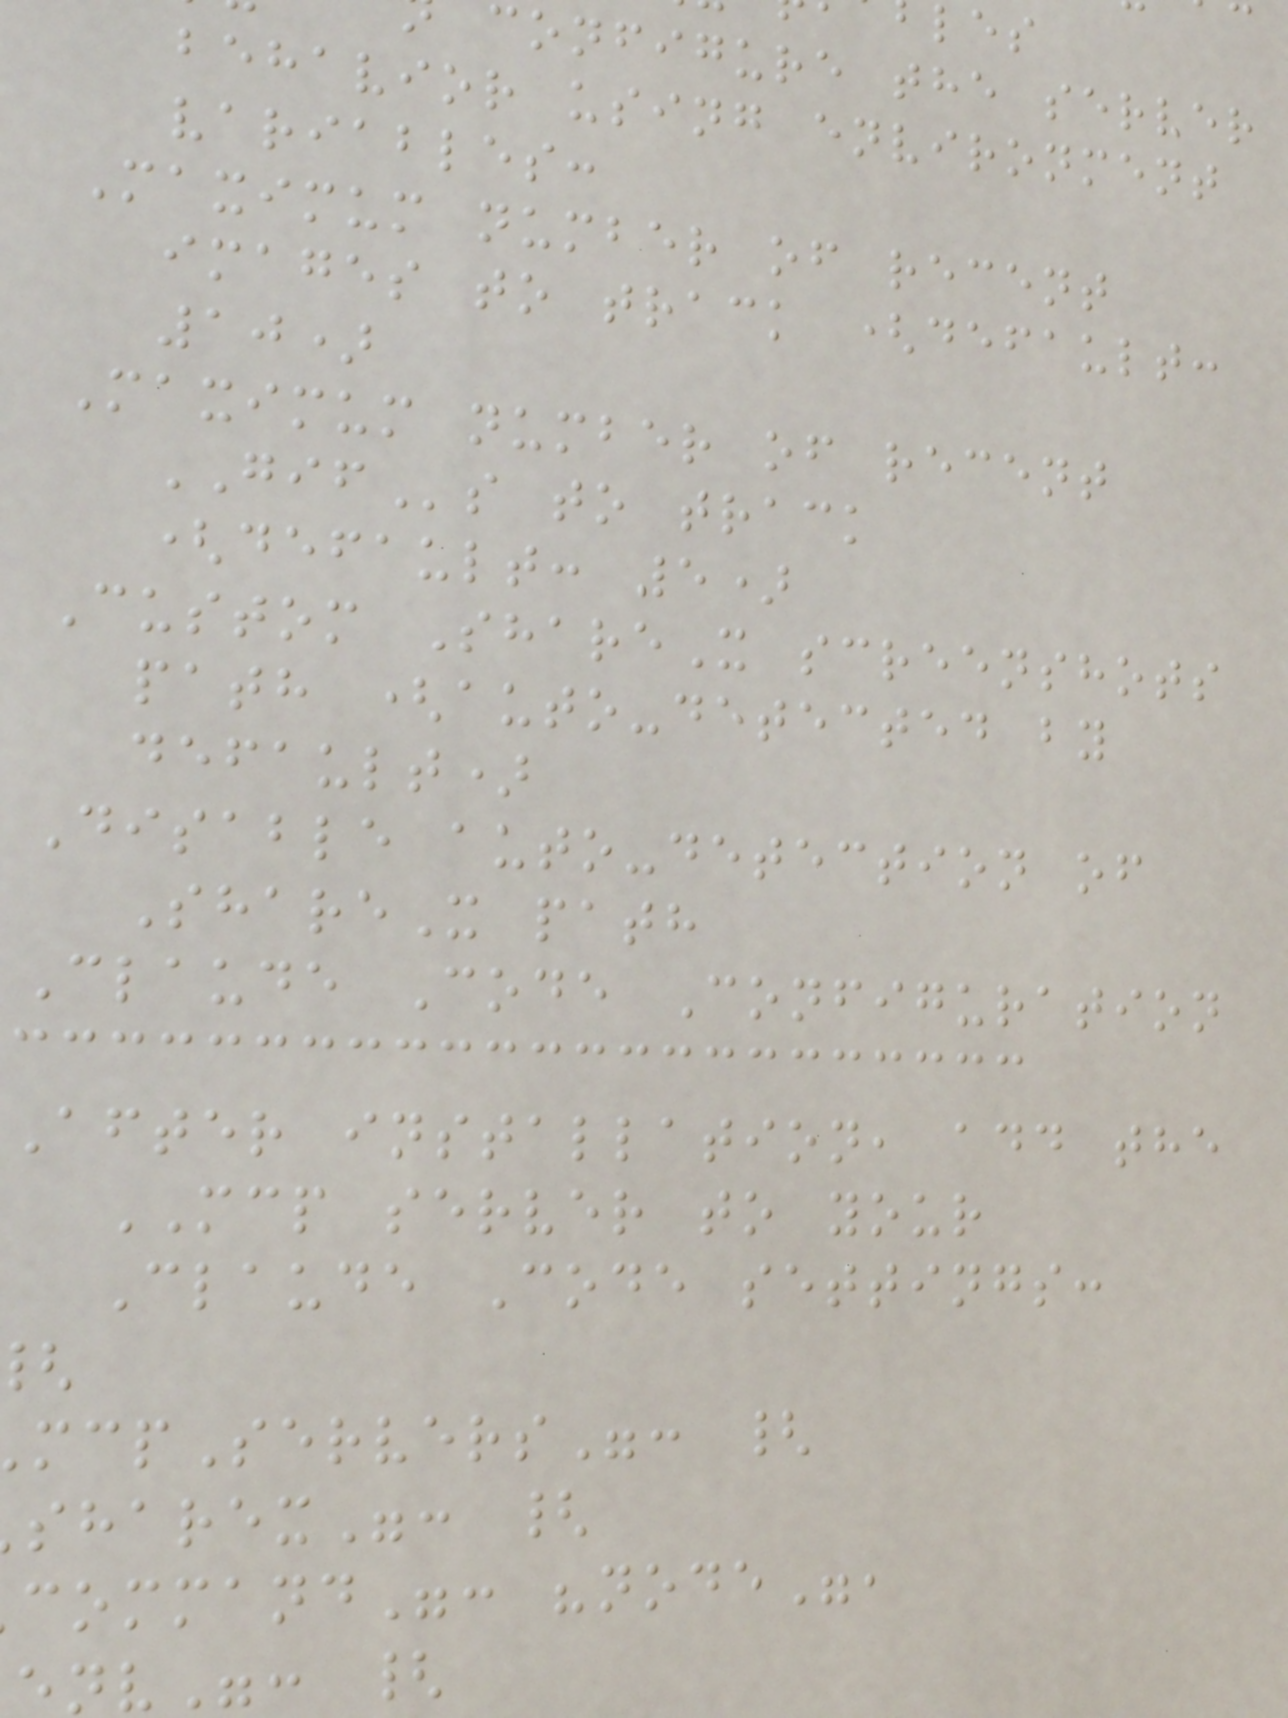configure the server
behavior using environment
variables:
Maximum number of recent
images to track (default:
10)
Maximum number of recent
GIFs to track
(default: 5)
Custom ShareX screenshots
path (auto-detected by
default)
Disable auto-detection of
ShareX path
Claude Code Configuration
After installation, add the
MCP server to your
Claude Code settings:
mcpServers": {
sharex": {
command": "node",
nv": {
